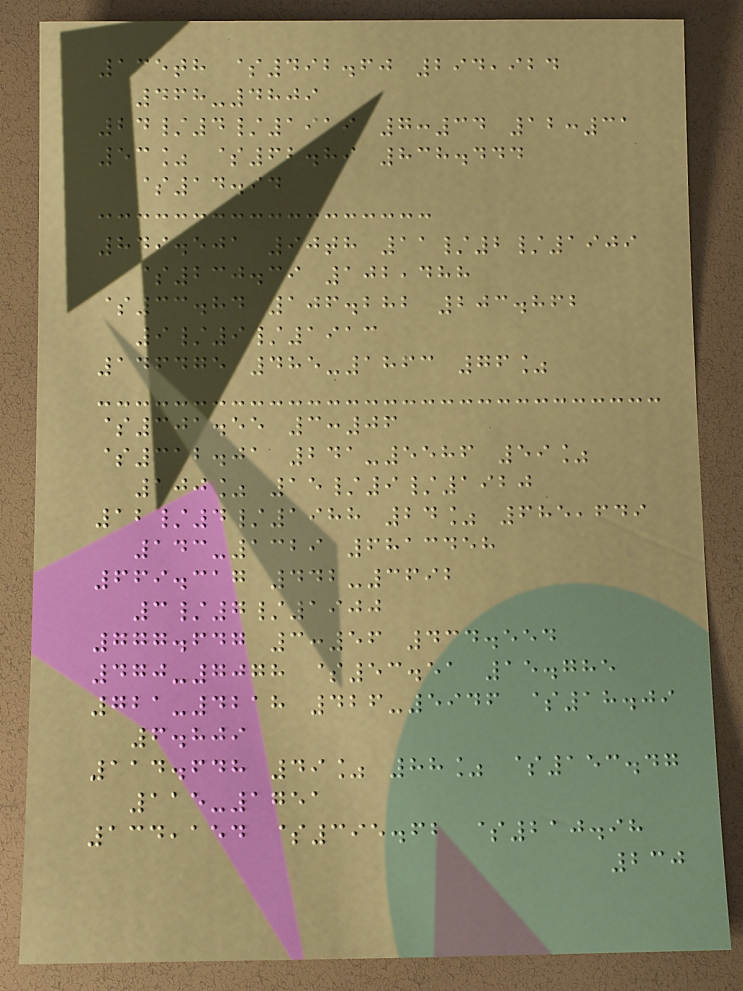135th $492.60 294,924
468-4809
24/4/1919 7:34 12:31
53% $62.89 838.444
$14.94
849.501 90th 11/2/1909
$230.39 102,488
$33.84 106.282 203.862
9/9/1913
146475 485-1863 76%
$301.55 3:06
$312.01 241-5586 59%
100% 15/9/1920
12/4/1988 24% 685,649
143-1329 6813458
669.317 442-3692
3/7/1900
777.647 3:56 434.554
470-7078 $53.51 15.785
721-4218 426-5946 $18.09
6.809
114.648 49% 88% $153.47
115-1751
134,154 $395.62 $210.98
230
